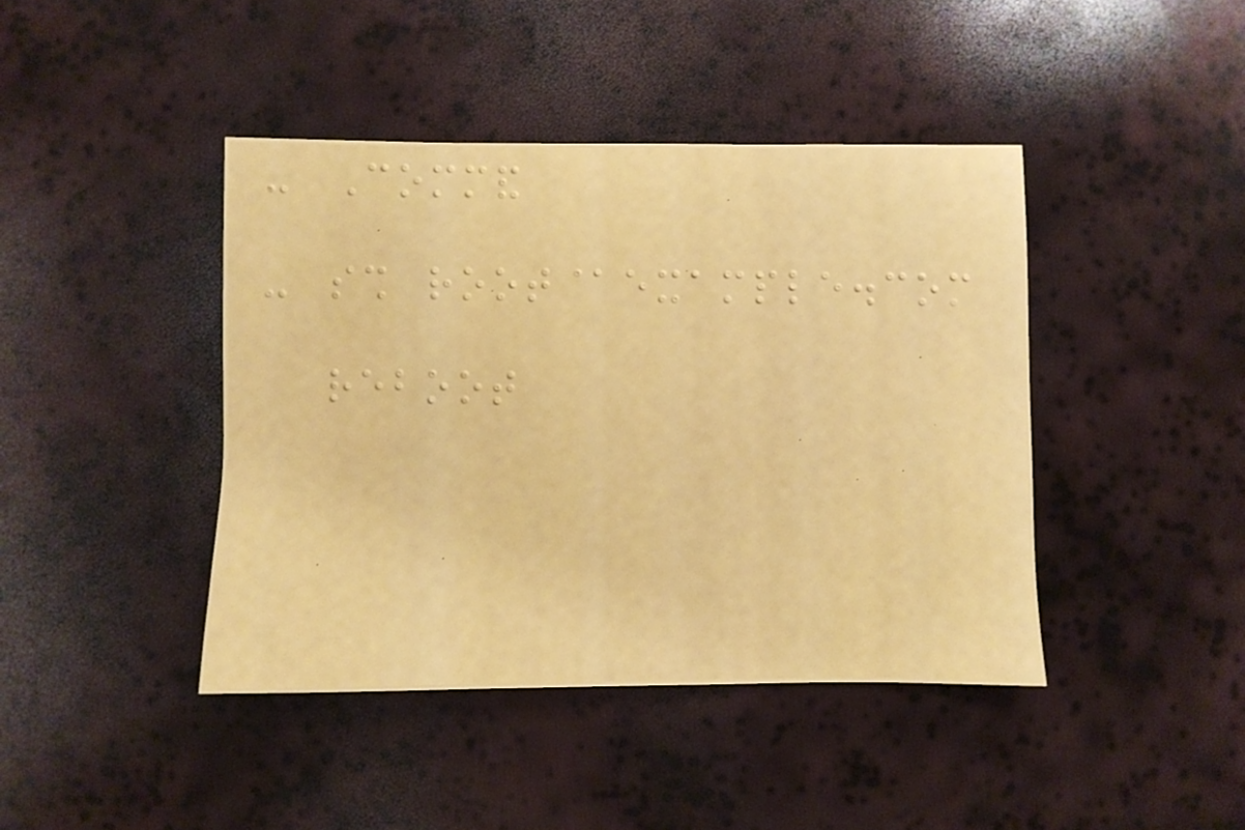- Command
- ssh root@example.com
reboot
